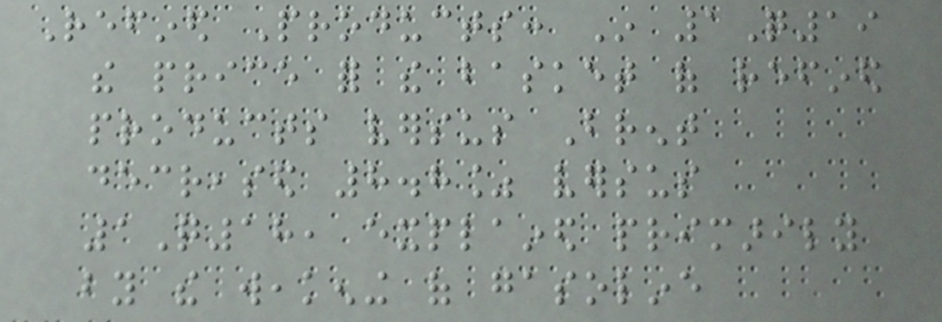Refined Products: In 1Q19
the price for the basket of refined
products versus Brent
decreased 8.8% versus
1Q18, explained primarily
by the weakening of gasoline
